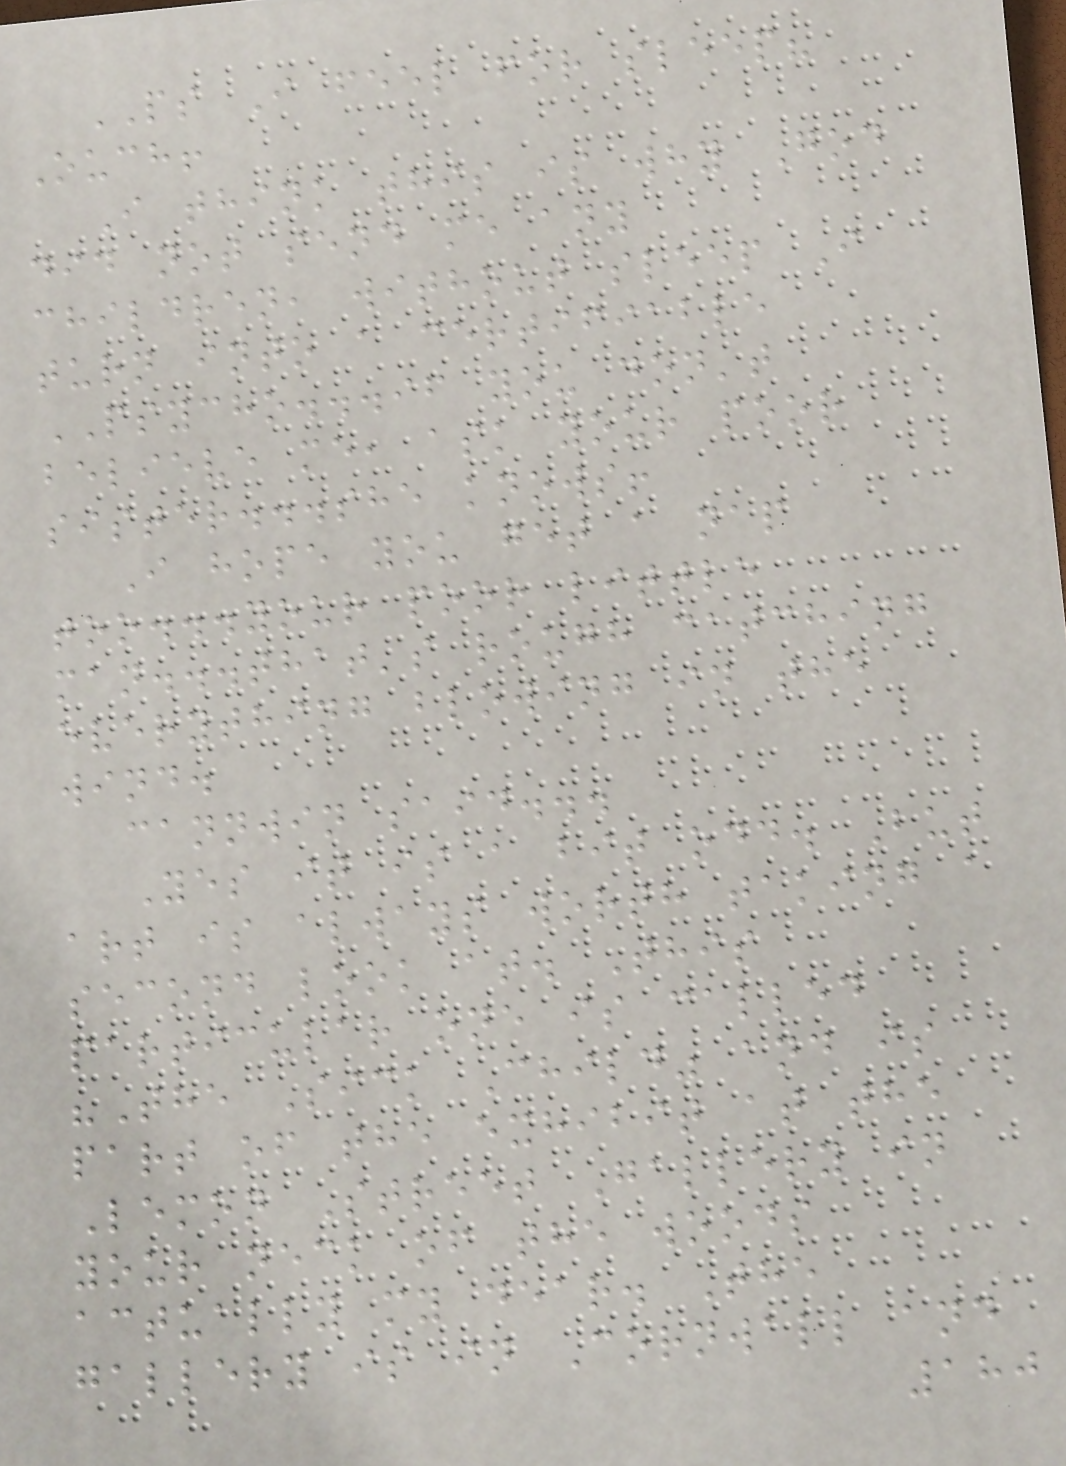PS I feel for sleep?
Ouch!
I think this is why God
did not send me any
children, without sleep I
turn into a certifiable
PSYCHO...if you don't
believe me, ask your poor
sister...she knows!
I hope you get a nap
too...your poor little
man...that's rough catching
everything blowing in the
wind.
cannwin said...
Yes it is a bit odd. But
art is always worth taking a
second look at. This
particular one is called
"The Sick Child" and is
part of the exhibit at the
Lemon Street Gallery in
your neck of the woods
actually my dear. The
gallery is in Cornwall and
180
